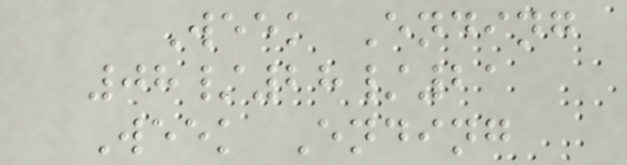Week Ending
08/28/21
Week Ending
